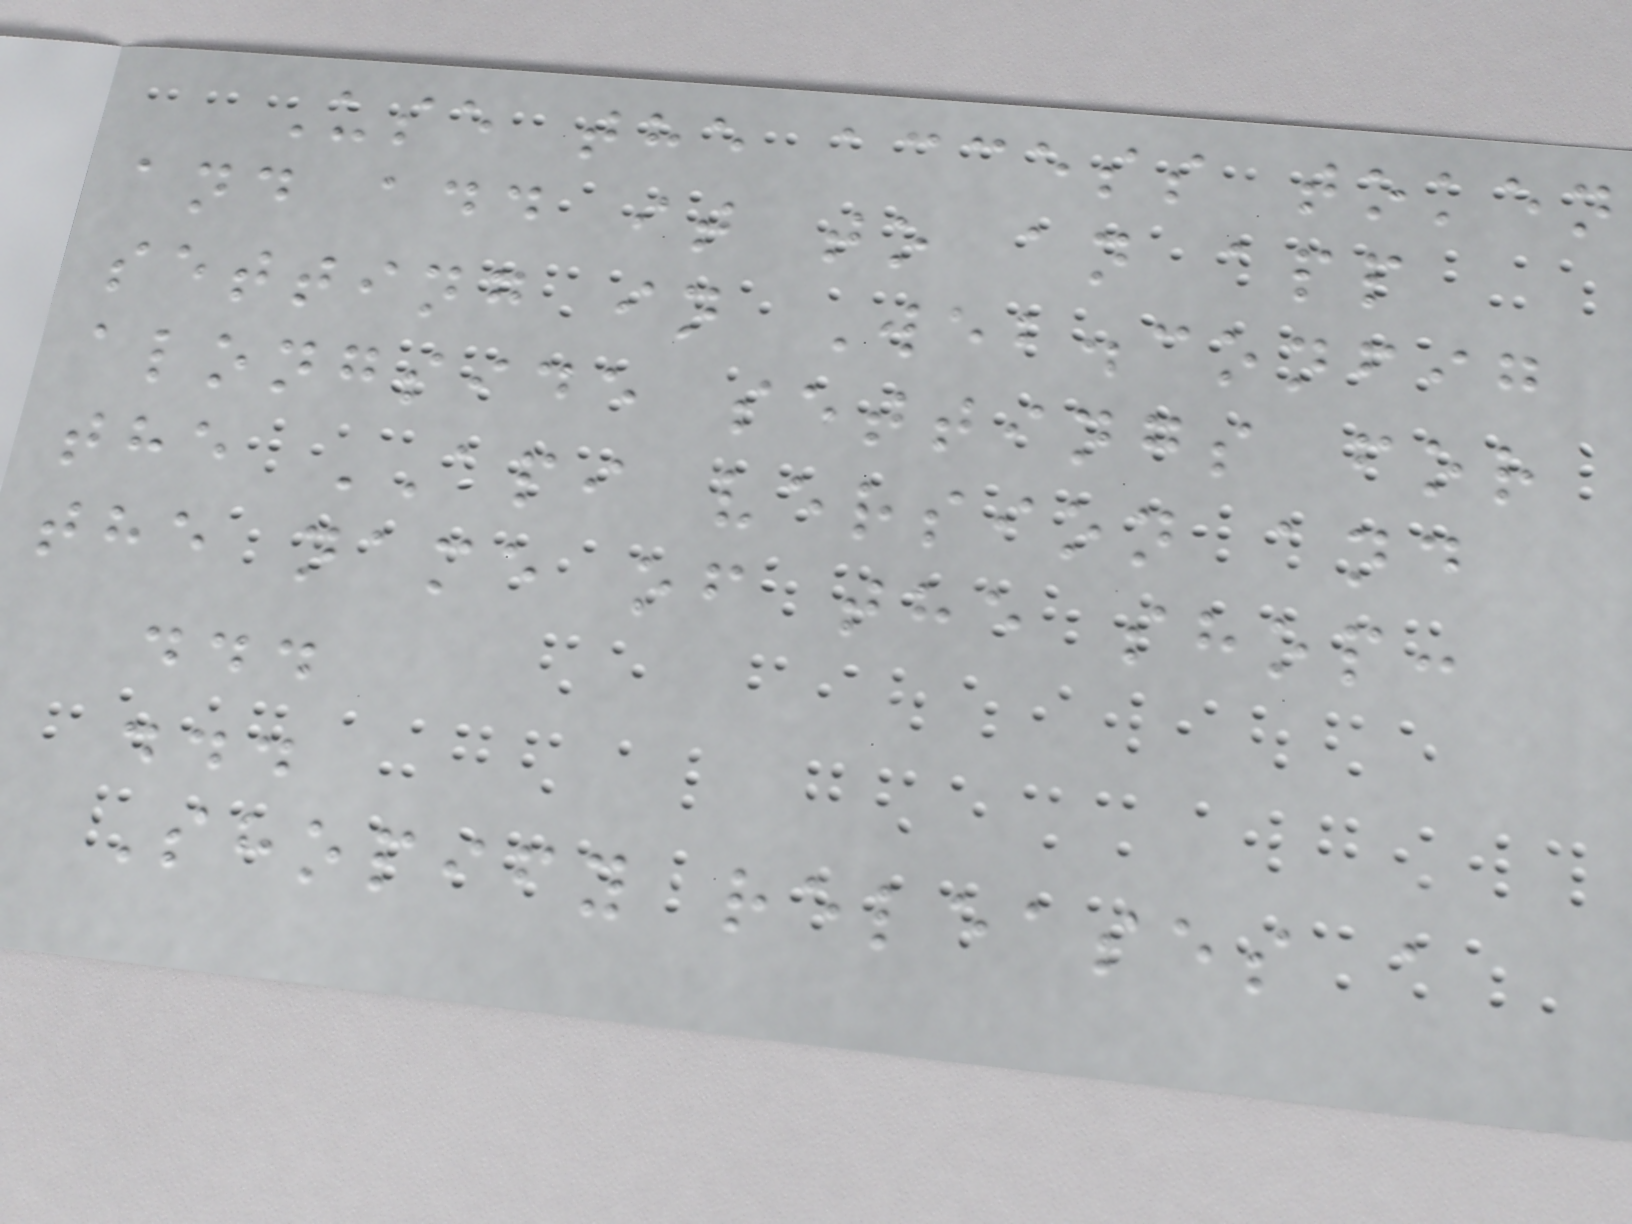Use the access token
and add it to an app
setting in Web.config
alongside settings for
the API version and
the name of the shop:
...
...
Shopify releases a
